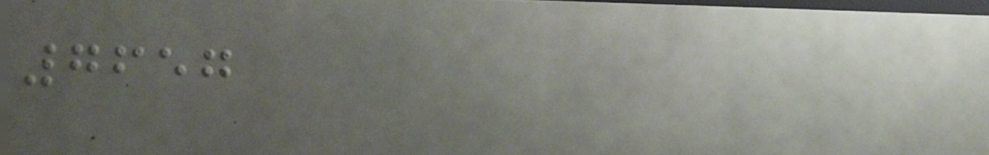7657
